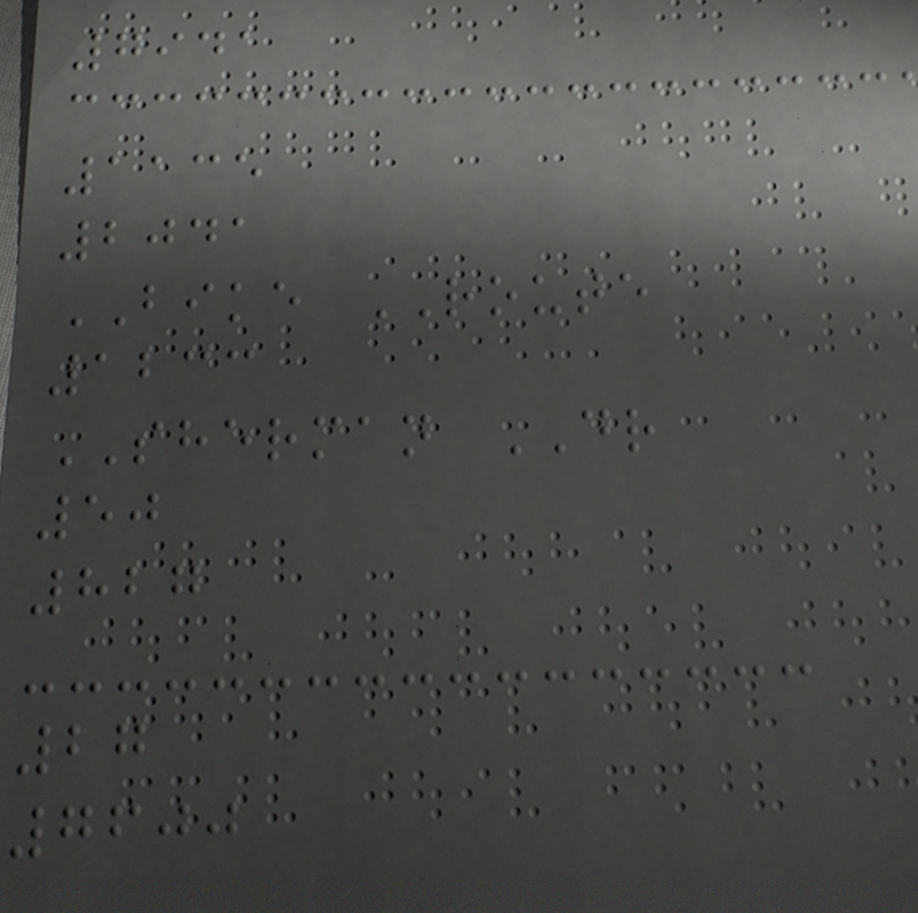7941
1135
2041
BIKE ROUTE
1233
SHERMAN DR
50
827
27
7600
